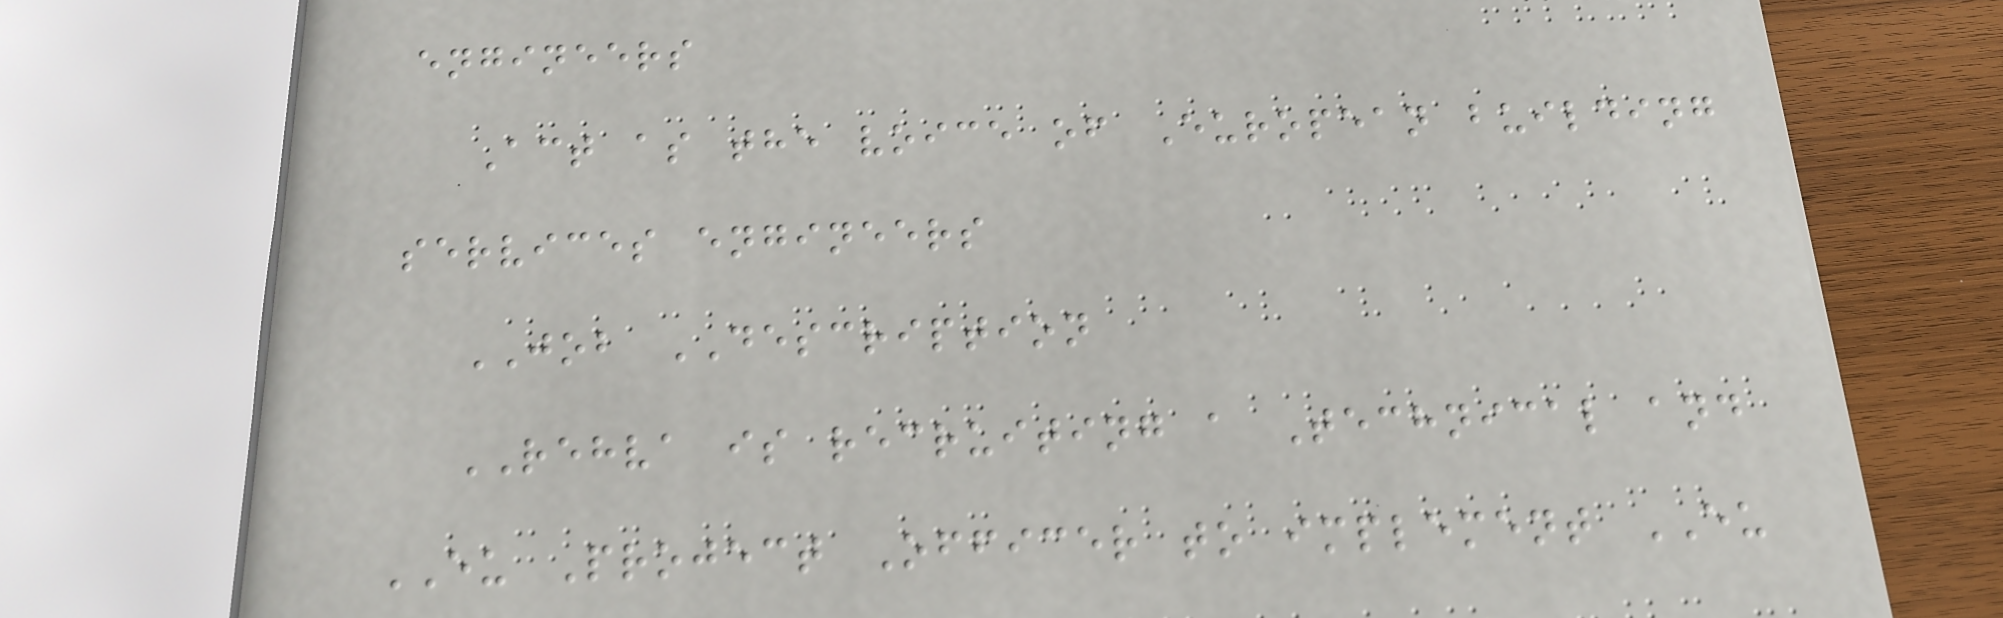engineers
Act as the voice of European building
services engineers
JOB DESCRIPTION
REHVA is recruiting a Technical and
EU Project Officer to implement EU
